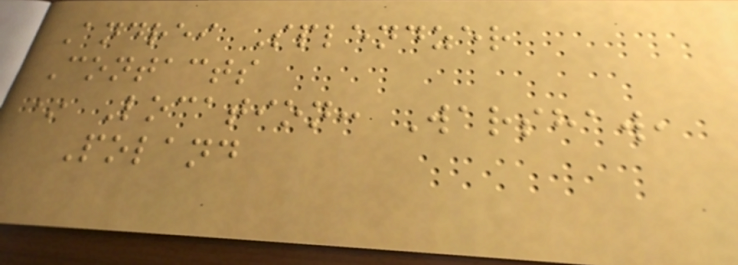Andrei Splendzer
Contacts
* Location: Warshaw,
Poland
